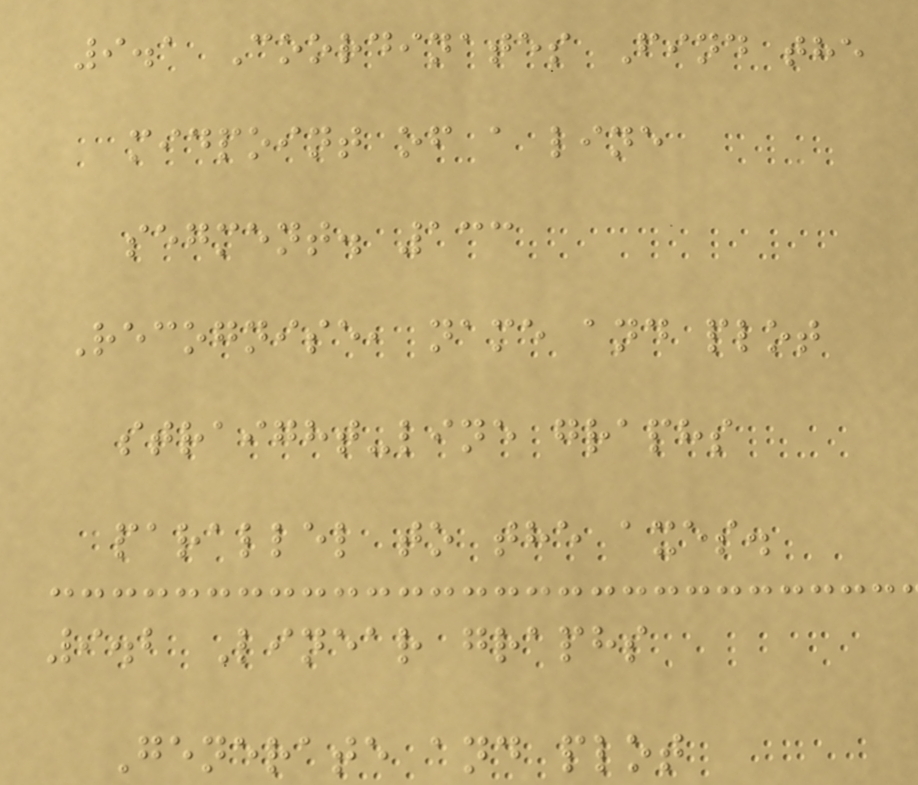9.1 Coordinates Find the
midpoint of a line
segment. 133
Recognise, name and plot
straight-line graphs
parallel to the axes.
9.2 Linear graphs
Generate and plot
